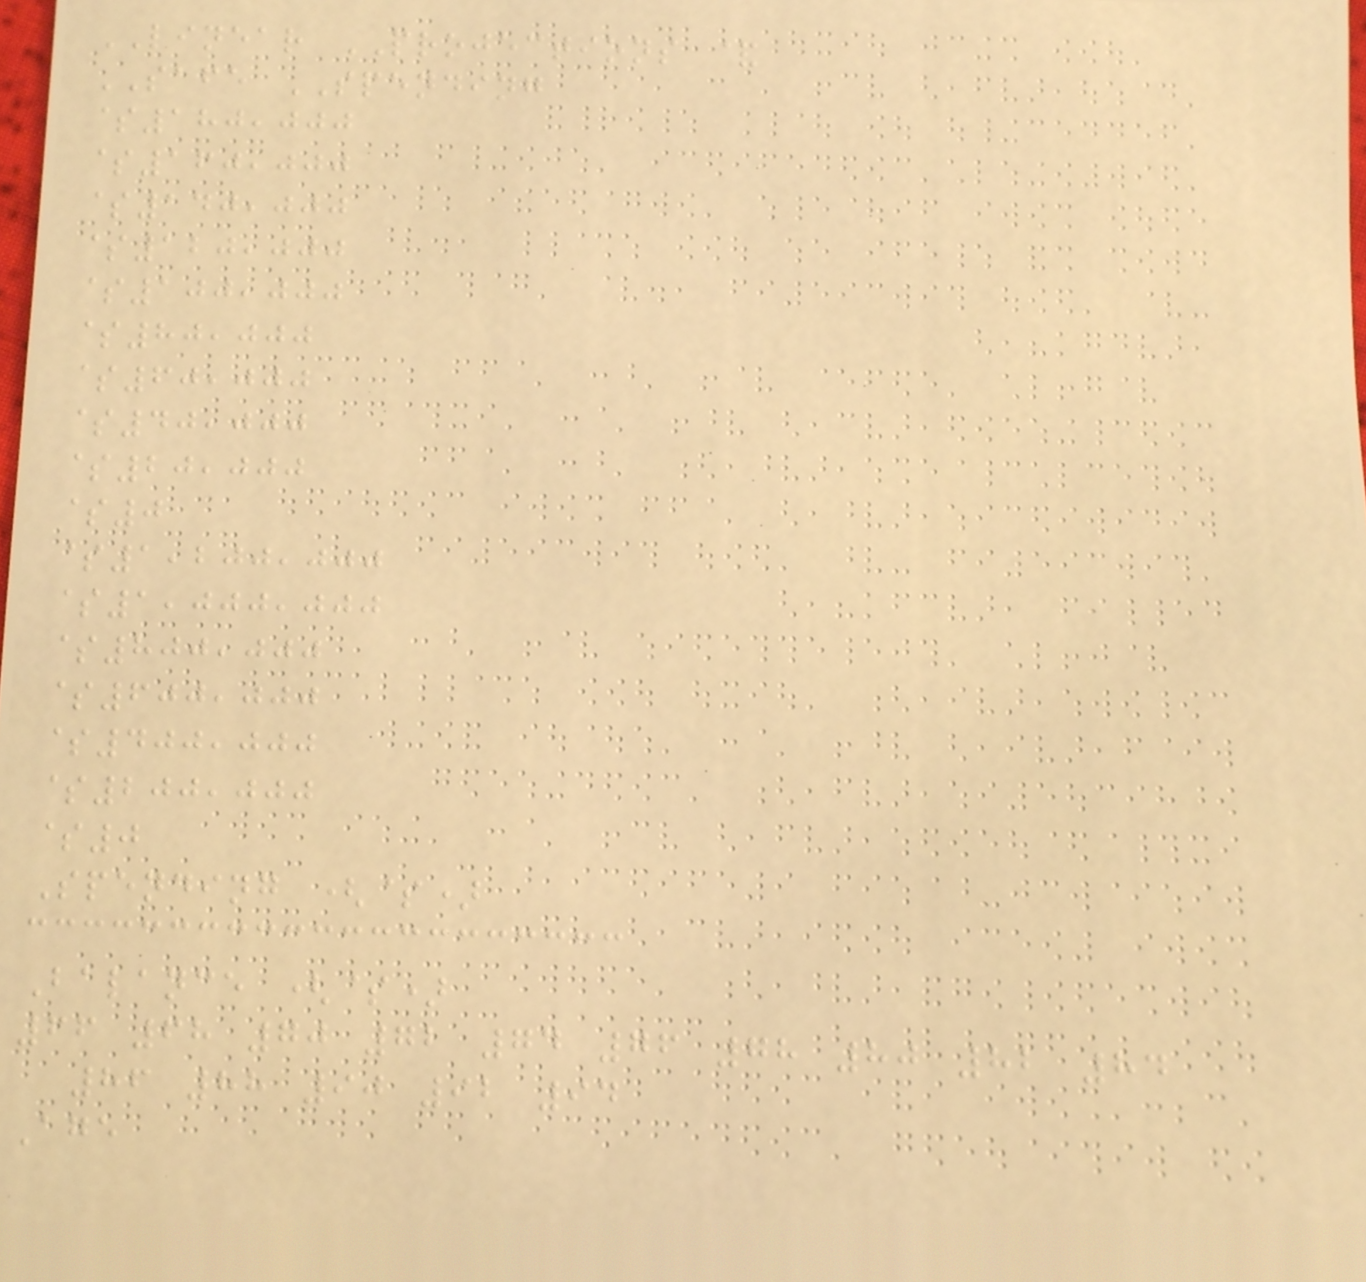LINEAR PROJECTIONS &
SAFE SPENDING
$180,000
$160,000
$140,000
$120,000
$100,000
$80,000
$60,000
$40,000
$20,000
$0
$1,200,000
$1,000,000
$800,000
$600,000
$400,000
$200,000
$0
Spending ($)
Balance ($)
66 68 70 72 74 76 78 80 82 84
86 88 90 92 94
Age
